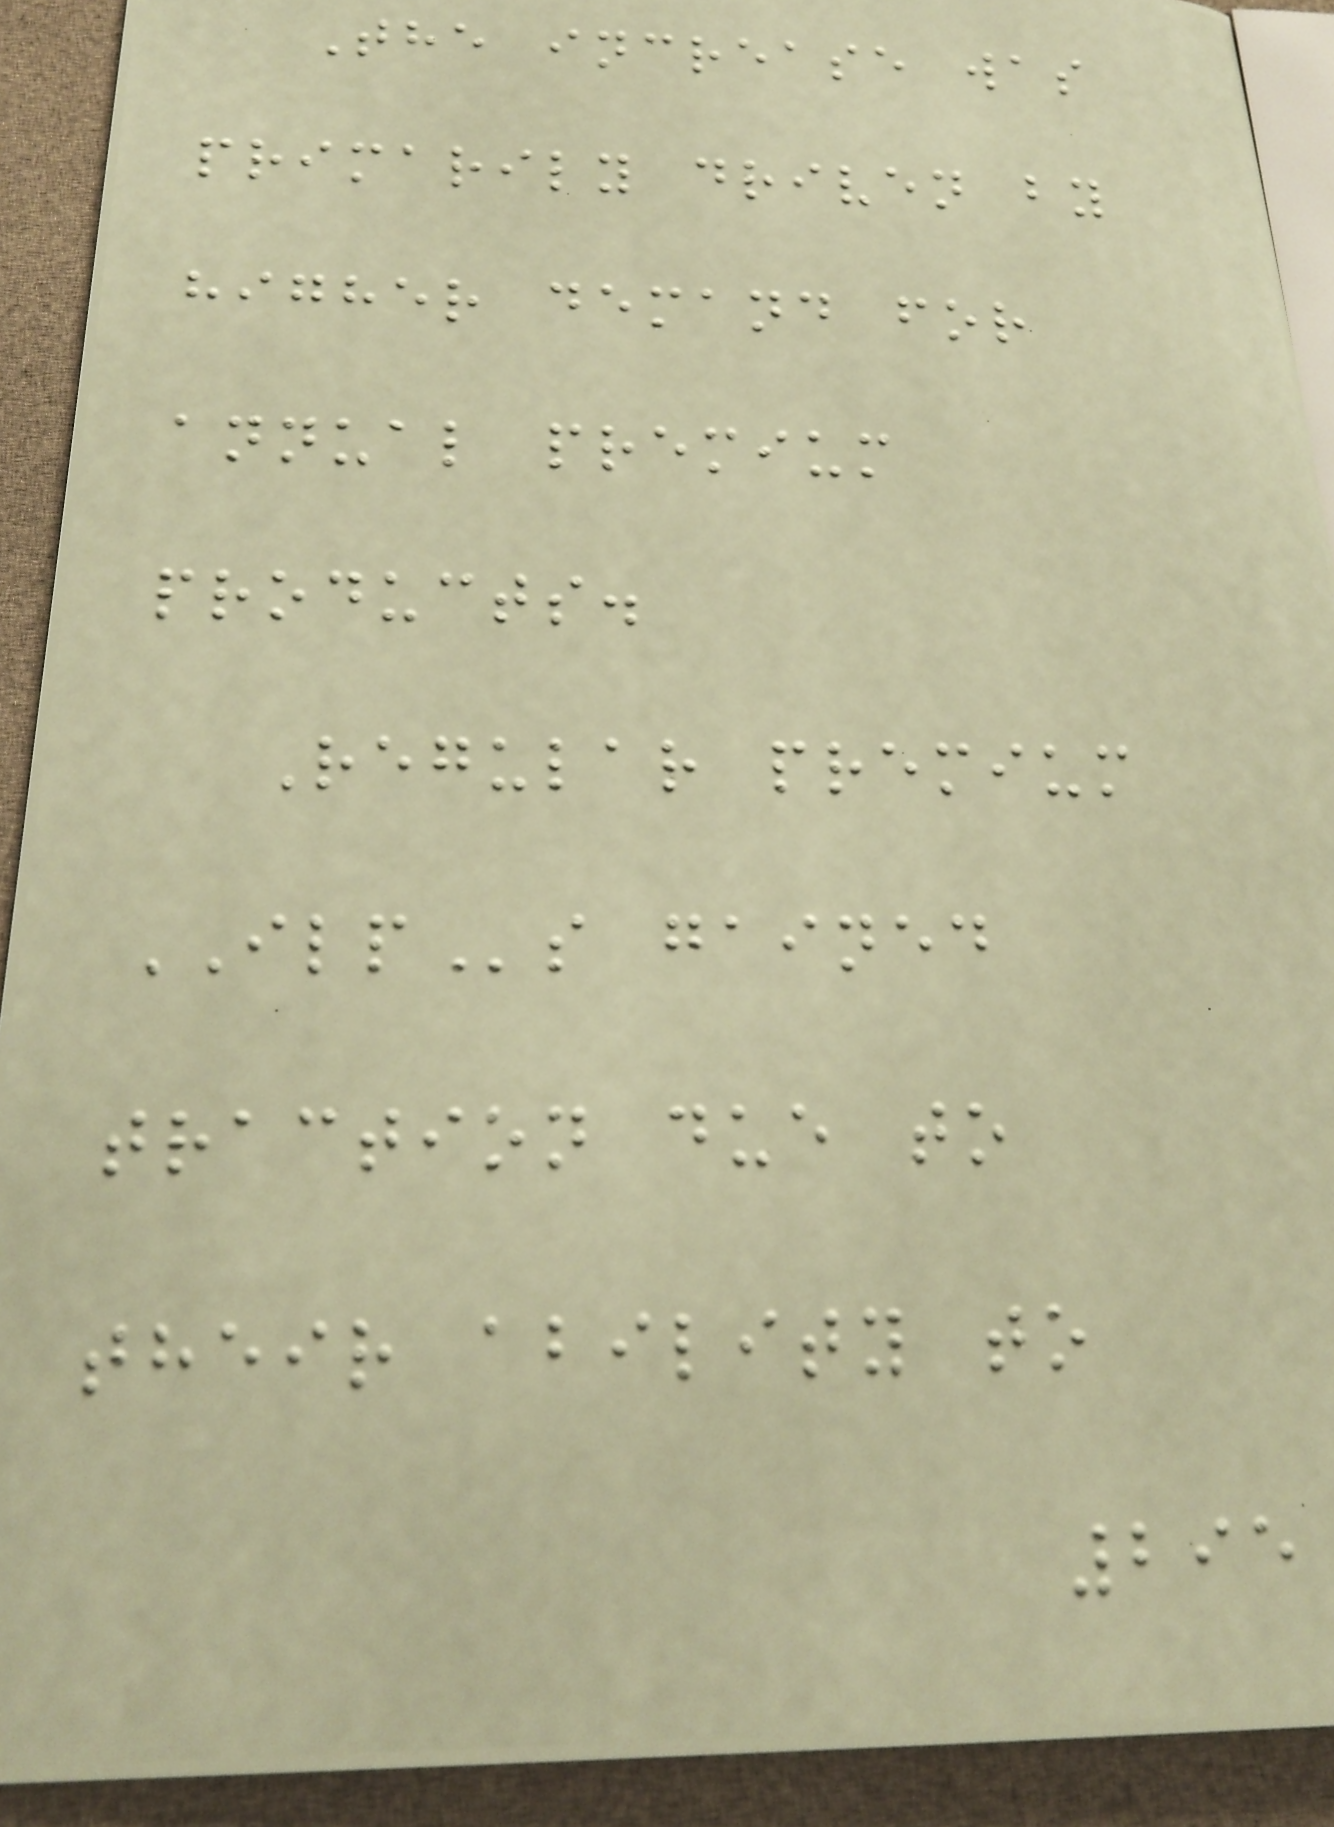The increase was
primarily driven by
higher demand for
annual premium
products.
Regular premium
ILPs gained
traction due to
their ability to
295
